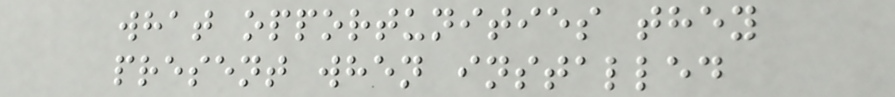what opportunities they
present when installed
